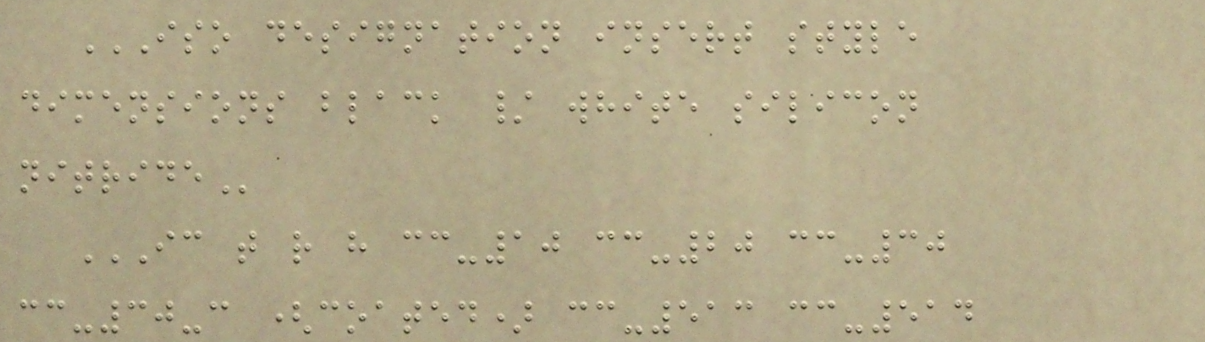ISO DESIGNATION INSERT STYLE
DIMENSIONS BLACK / WHITE SILICON
NITRIDE
IC T R H CC-10 CC-20 CC-30
CC-30-C (COATED) CC-513 CC-514
